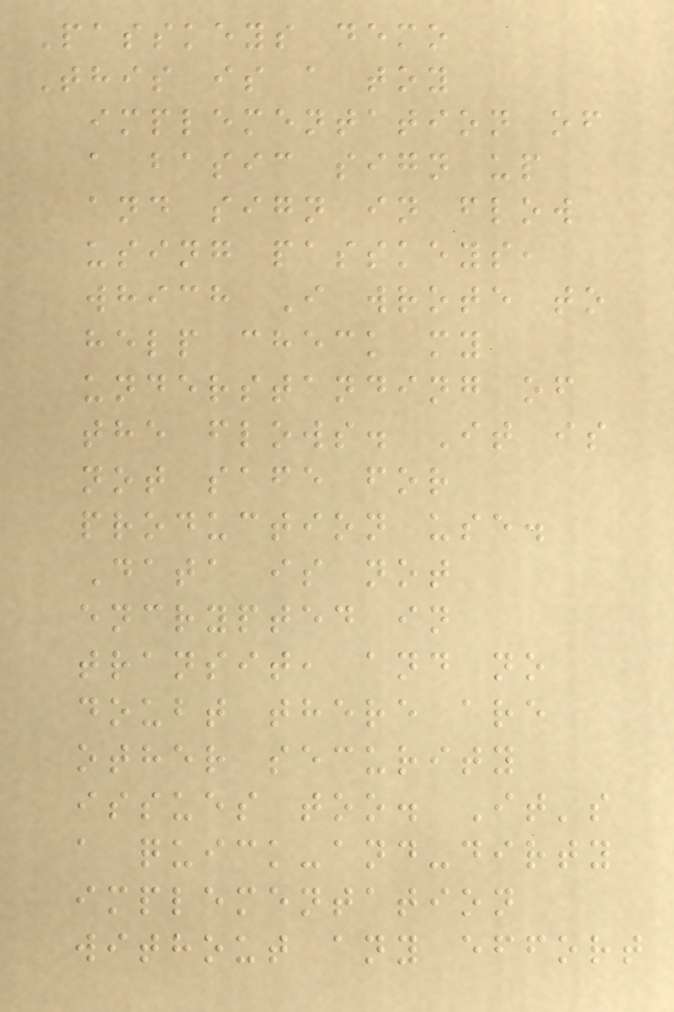Passkeys demo
This is a toy
implementation of
a basic sign up
and sign in flow
using passkeys,
which I wrote to
help check my
understanding of
the flows. It is
not safe for
production use.
Data is not
encrypted in
transit, and no
doubt there are
other security
issues too. It's
a quick-and-dirty
implementation
without any effort
